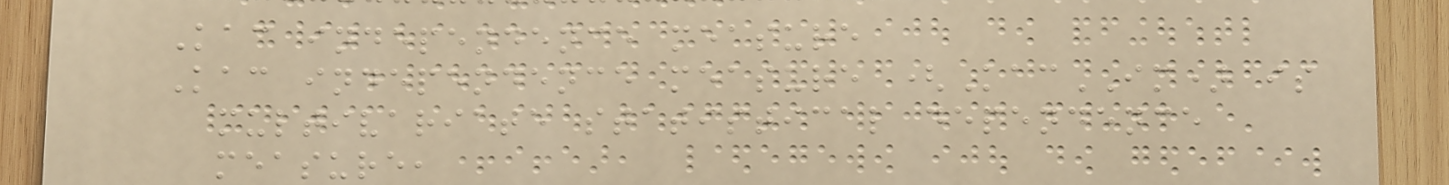Kac independence measure
Kac independence measure (KacIM) is
multivariate statistical dependence
measure,
